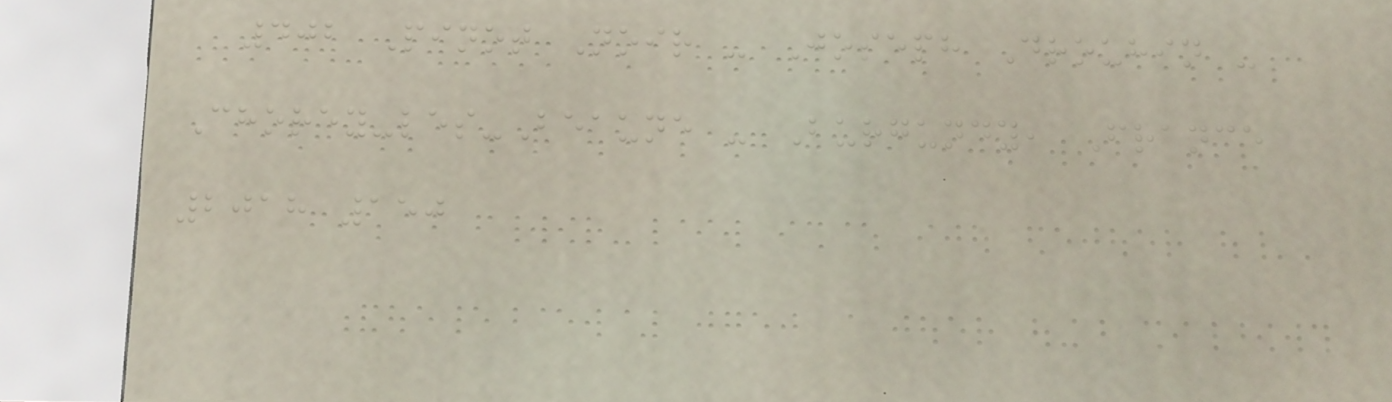402 Pinot Noir - Joseph Drouhin -
Chorey-les-Beaune - Burgundy, France
2018 150
